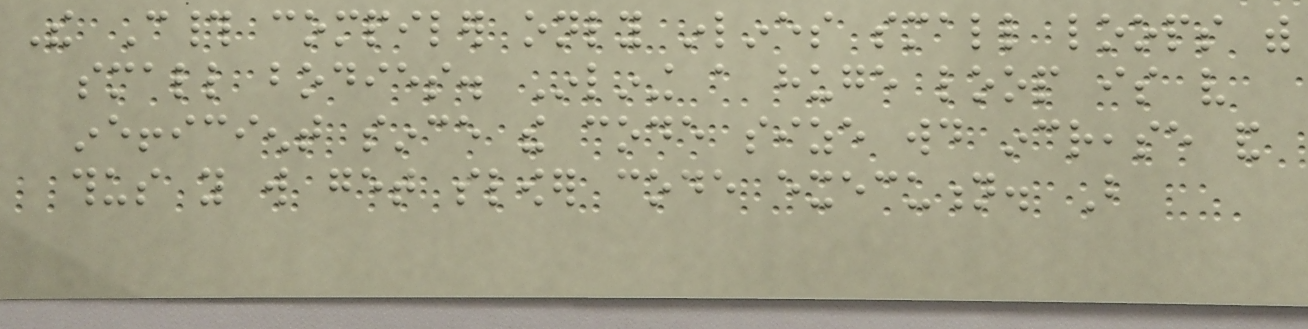The C# compiler only inlines small loops with
small bodies. Inlining a huge loop is very
inefficient since the code size would increase and
thus you will get slower code execution. But
